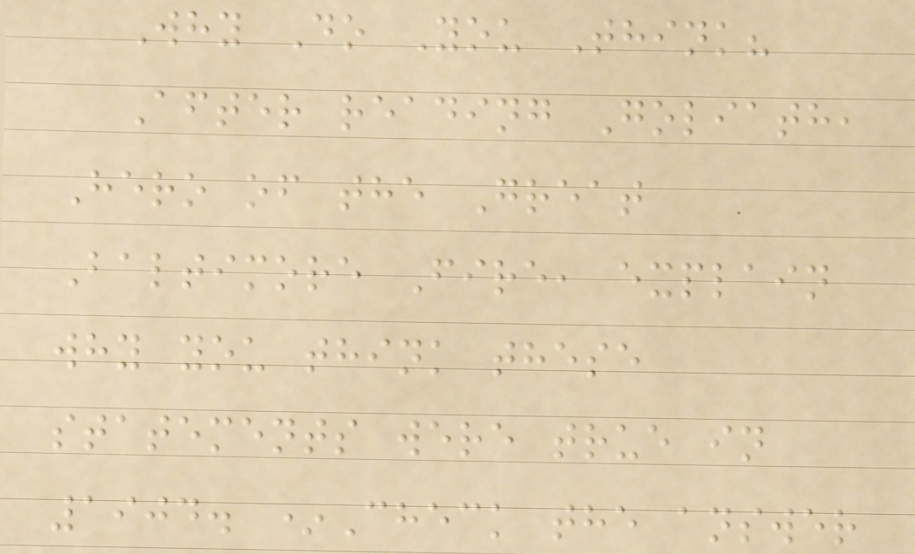Why Do You Think?
After reading Goliath,
Hero of the Great
Baltimore Fire, explain
why you think these
statements were true in
1904. *Check the answer
